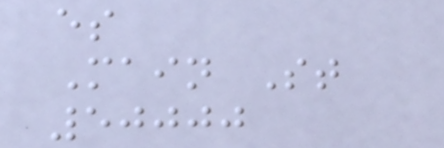es
Main St
50000
